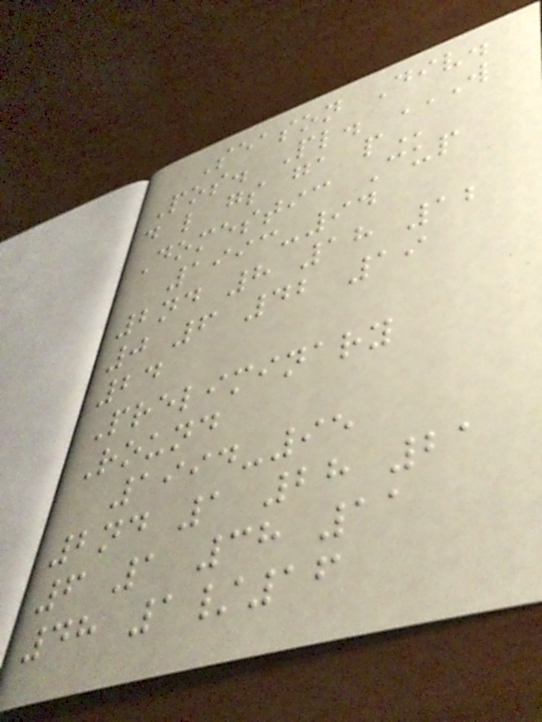Season Div.
Pos. Pl. W
D L GS GA P
Domestic Cup
1993-94
2nd 8 18 12
0 6 42 19
24
Preliminary
Round
1994-95
2nd 1 28 21
6 1 38 11
48 1/16
